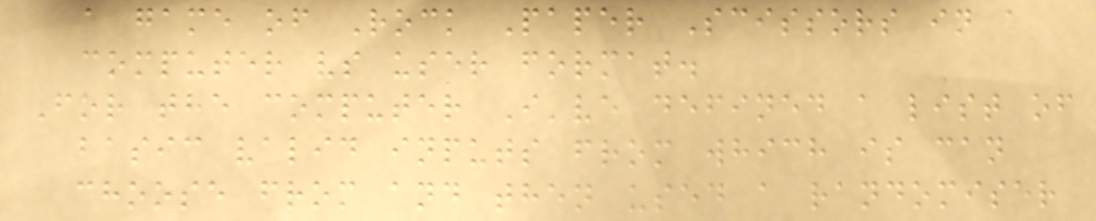a game of Rock Paper Scissors in a
computer vs user format.
For the computer I've defined a list of
basic valid inputs from which is can
choose from and then used a randomiser
